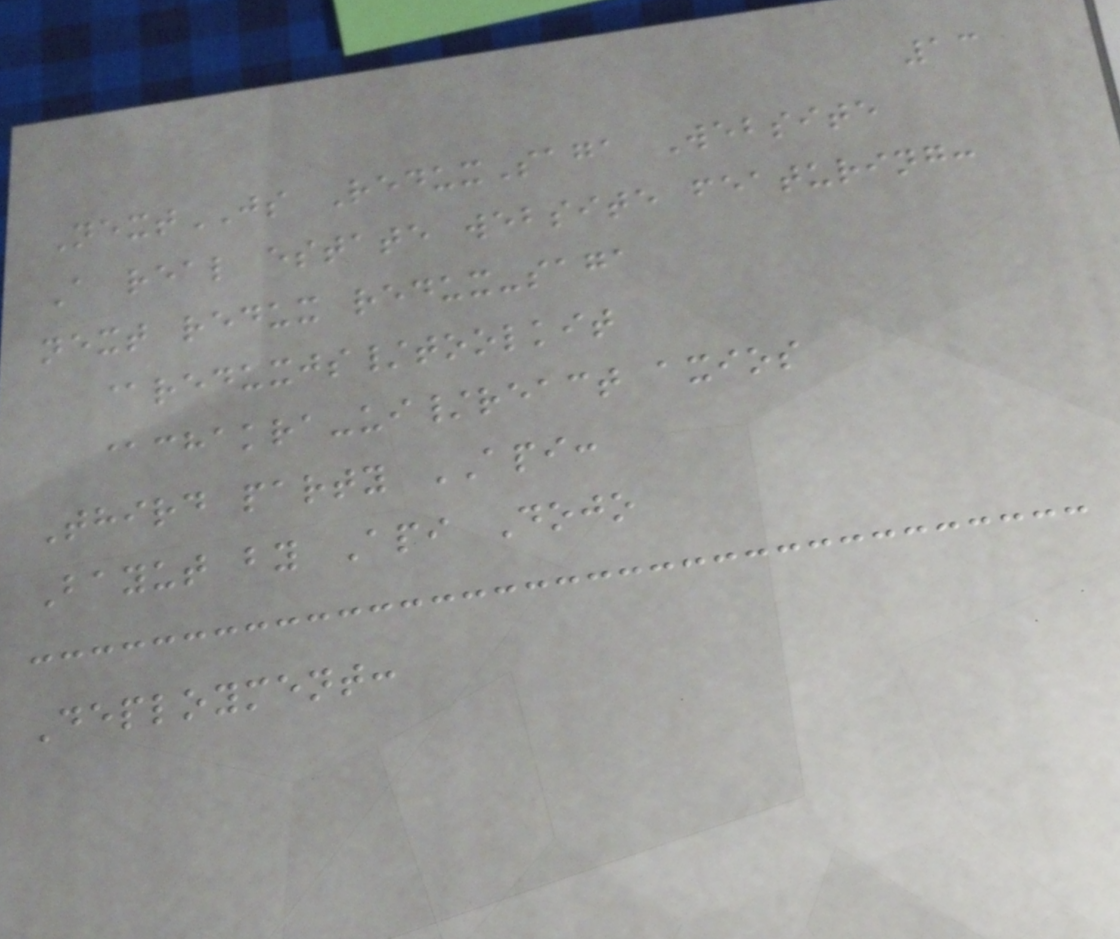13
NextJS ReduxSaga Website
A real estate website featuring:
next redux redux-saga
@reduxjs/toolkit
@chakra-ui/react axios
Third party API:
Bayut by Api Dojo
Deployment:
